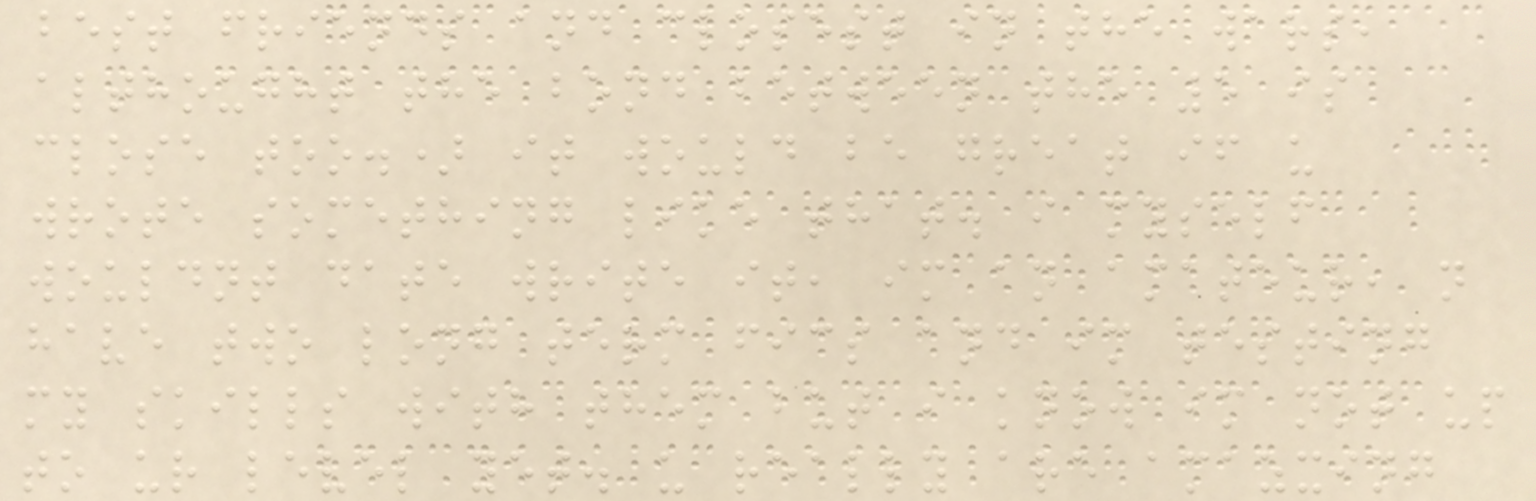best friends and closest in the wars,
althought the bond between the 5 is
close too.) it would be great if u
wrote something like that. i myself
wouldnt date write it, im an amateur, n
have two long term fics and im testing
my skills with them but i know im not up
to ur level yet. u really are amazxing
